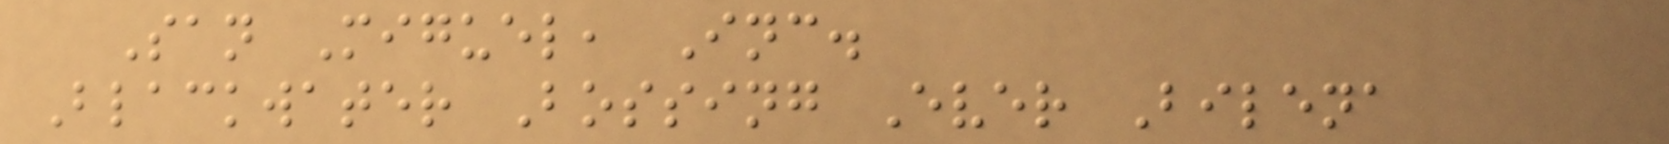San Miguel, Inc.
Blackwater Bossing Ever Bilena
